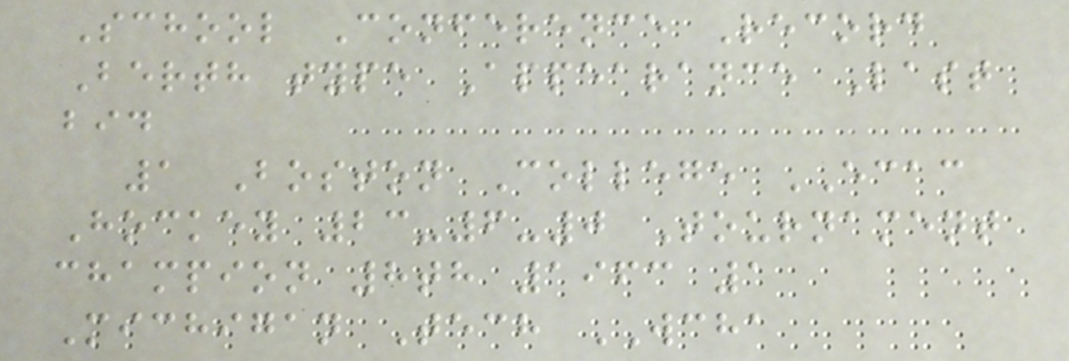School Conference Record
Berth type Appearance Last
bid
1 Boston College ECAC
Hockey 23-6-0 Tournament
champion 8th 1963 1
Michigan Tech WCHA
